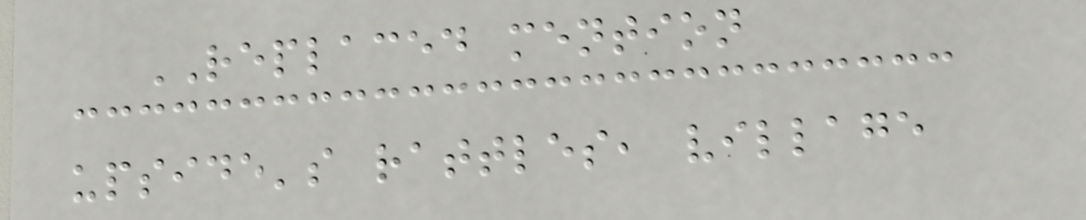REPLACED mention
upside's rattles, village
